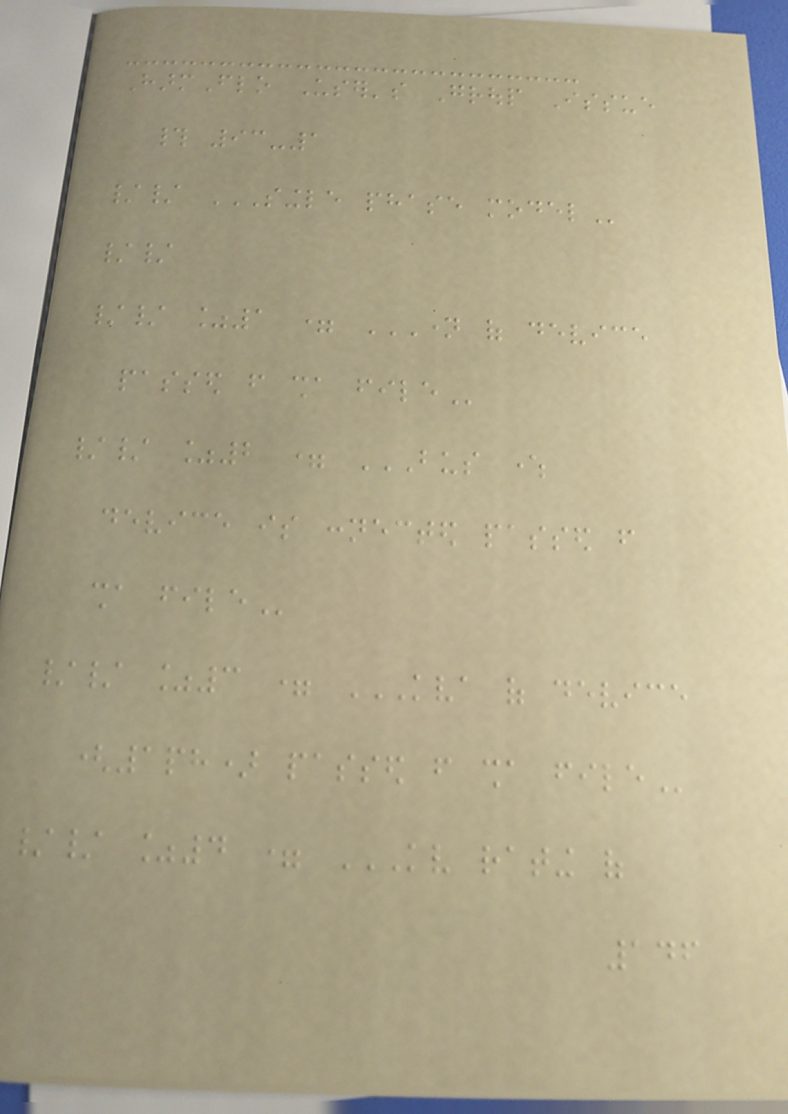HarmFlo User's Group Issue
# 93-1
// SINGLE PHASE MODEL
//
// %1 = NAME OF DEVICE
PASSED FROM SHA FILE
// %2 = BUS WHERE
DEVICE IS CONNECTED PASSED FROM
SHA FILE
// %3 = KVA OF DEVICE
(1PH) PASSED FROM SHA FILE
// %4 = KV RATING OF
146
